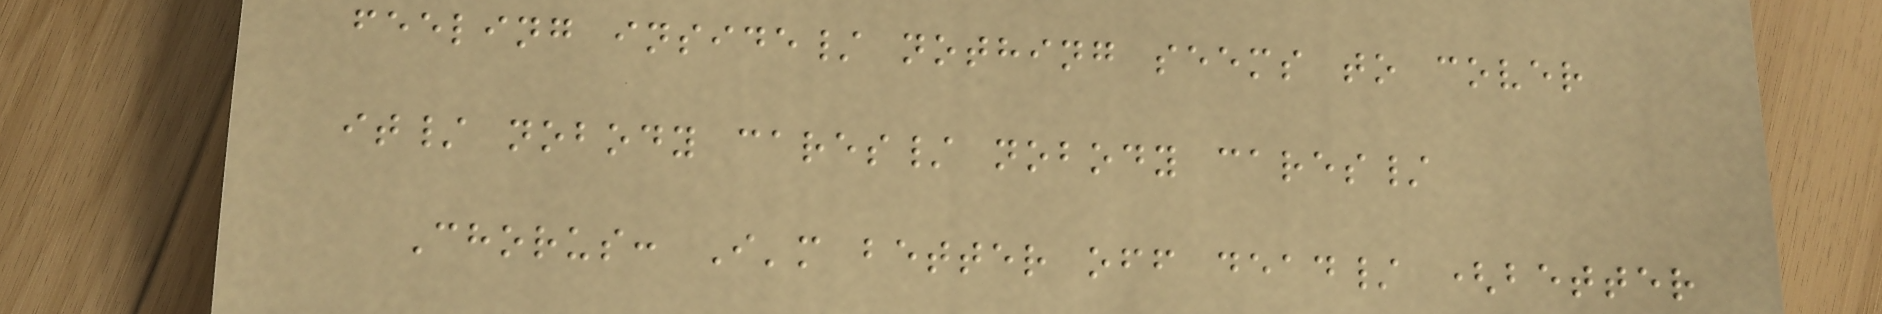feeling inside/ nothing seems to cover
it/ nobody cares/ nobody cares/
Chorus: I'm better off dead/ (better
